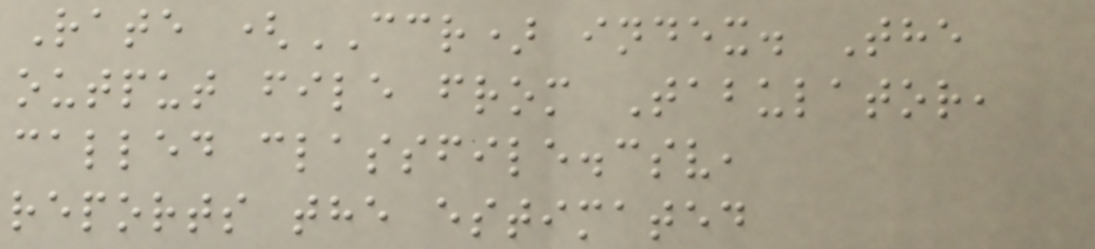Rate (CCR) index. The
output file from Tabulator,
called classfile.csv,
reports the estimated
